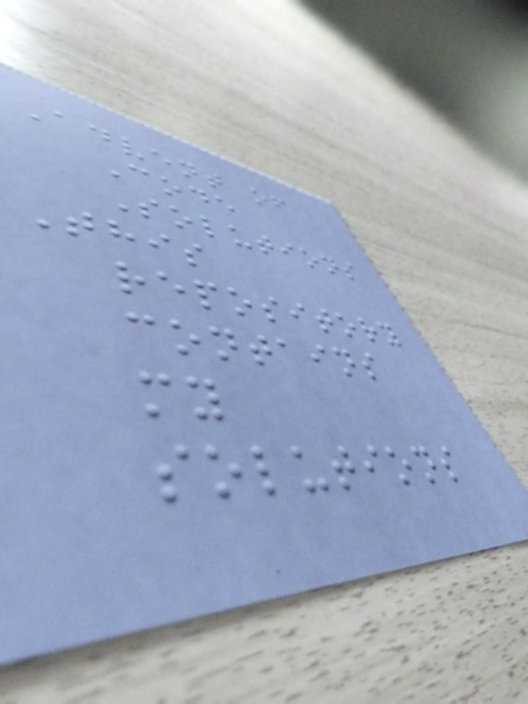Advent of
Code
Solutions
This
repository
contains
my
solutions
